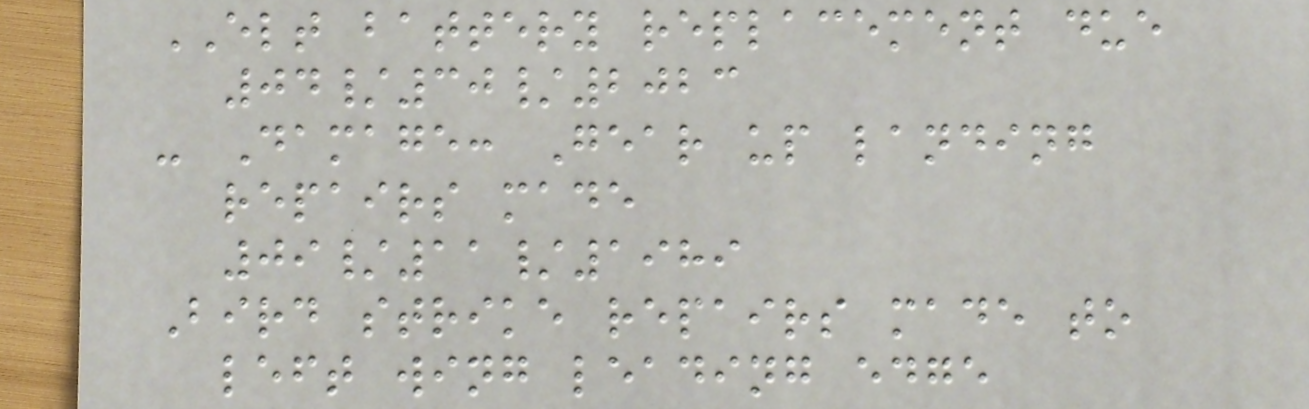ELT battery replacement due
04/30/2023
- Damage: Gear up landing
repairs made
09/11/1989
Bird strike repairs made to
left wing leading edge
